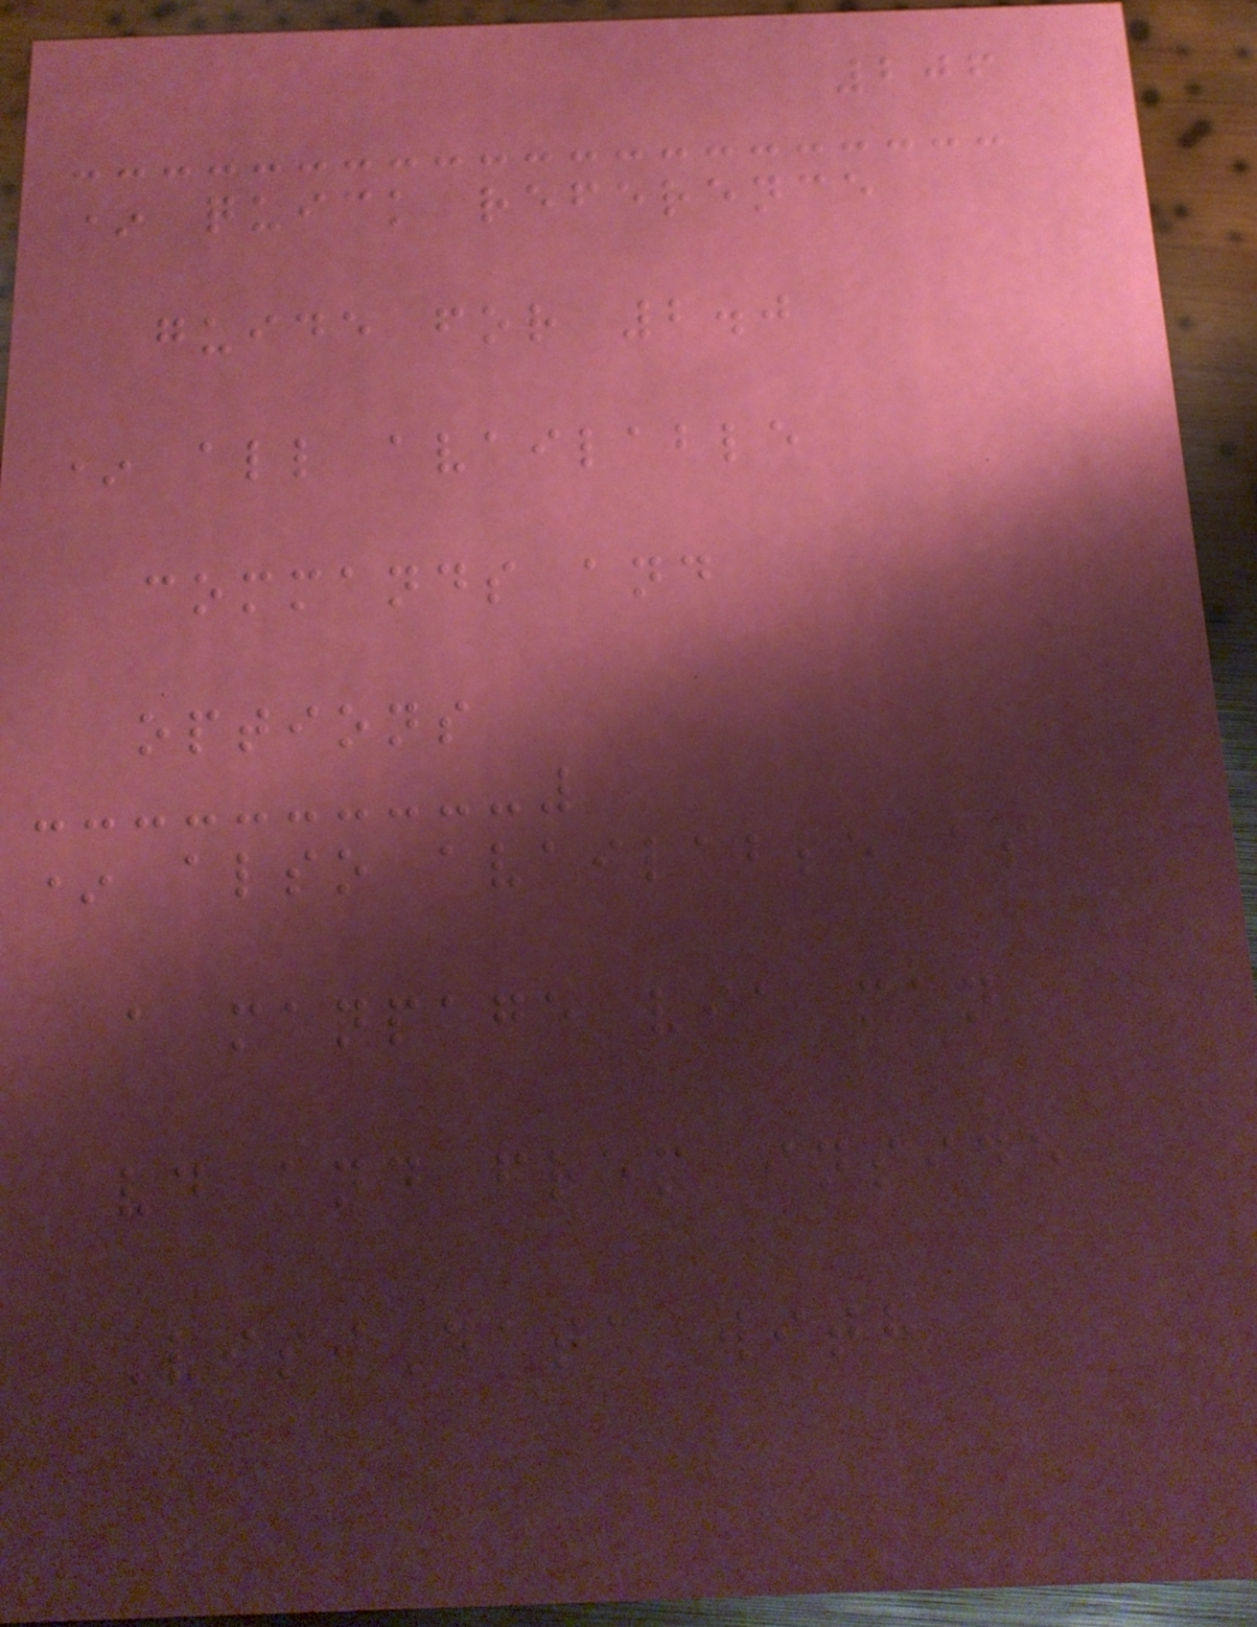206
* quick reference
guide for 2.0
* all available
commands and
options
* also available as
a manpage via man
vd and from inside
VisiData with
